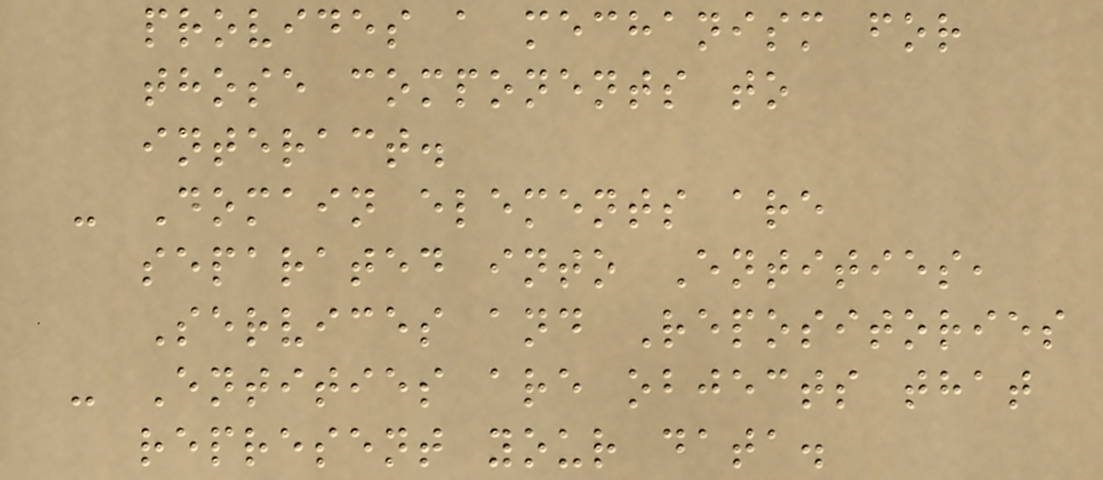provides a mechanism for
those components to
interact.
- Domain elements are
separated into Entities,
Services and Repositories
- Entities are objects that
represent your data.
